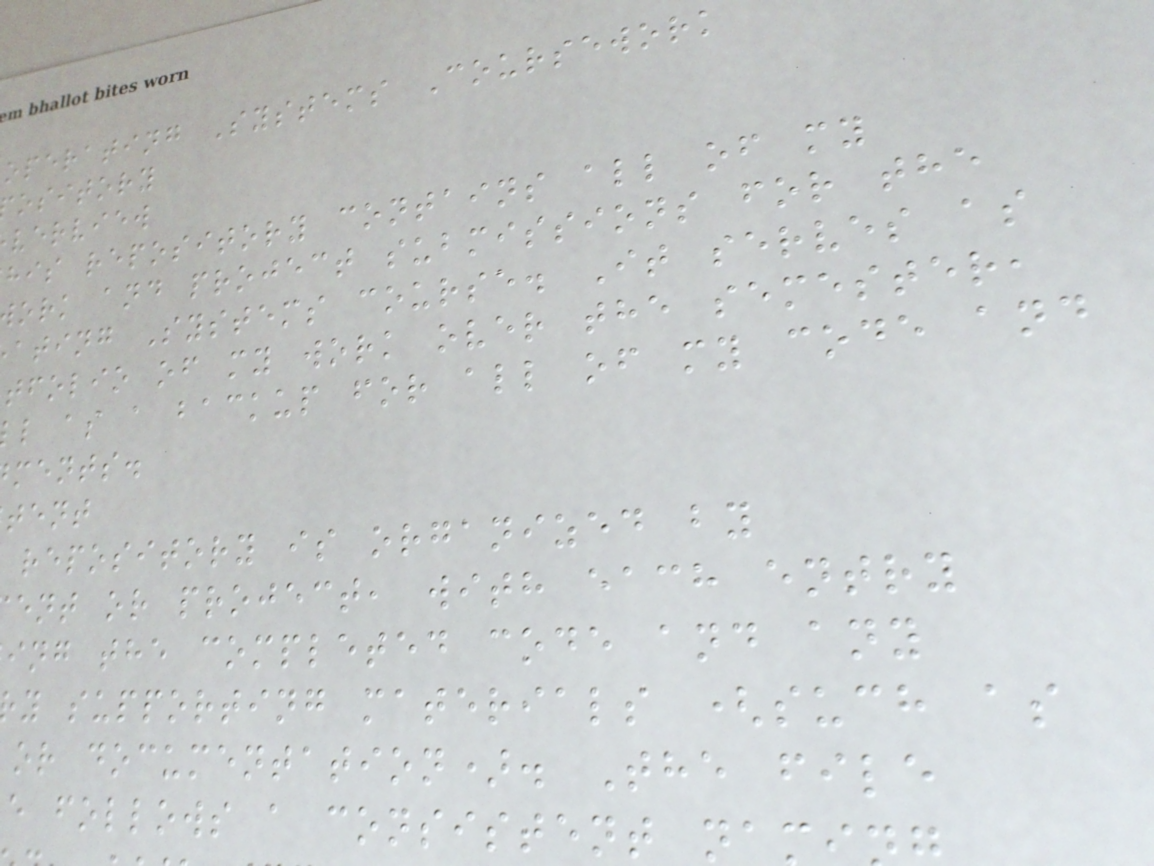operating Systems Coursework
ository
verview
his repository contains all of my
ork and project submissions for the
ating Systems course. It serves as
tfolio of my work over the semester,
l as a backup for all of my code and
ments.
tent
repository is organized by
ent or project, with each entry
ing the completed code and any
y supporting materials (such as
or documentation). The file
e follows a consistent na
